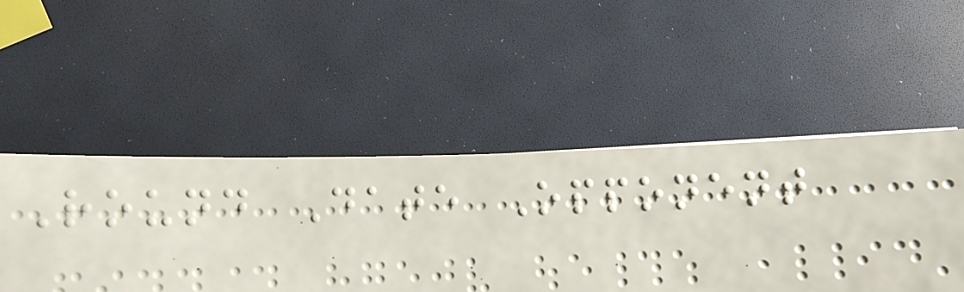Round Date Opponent
